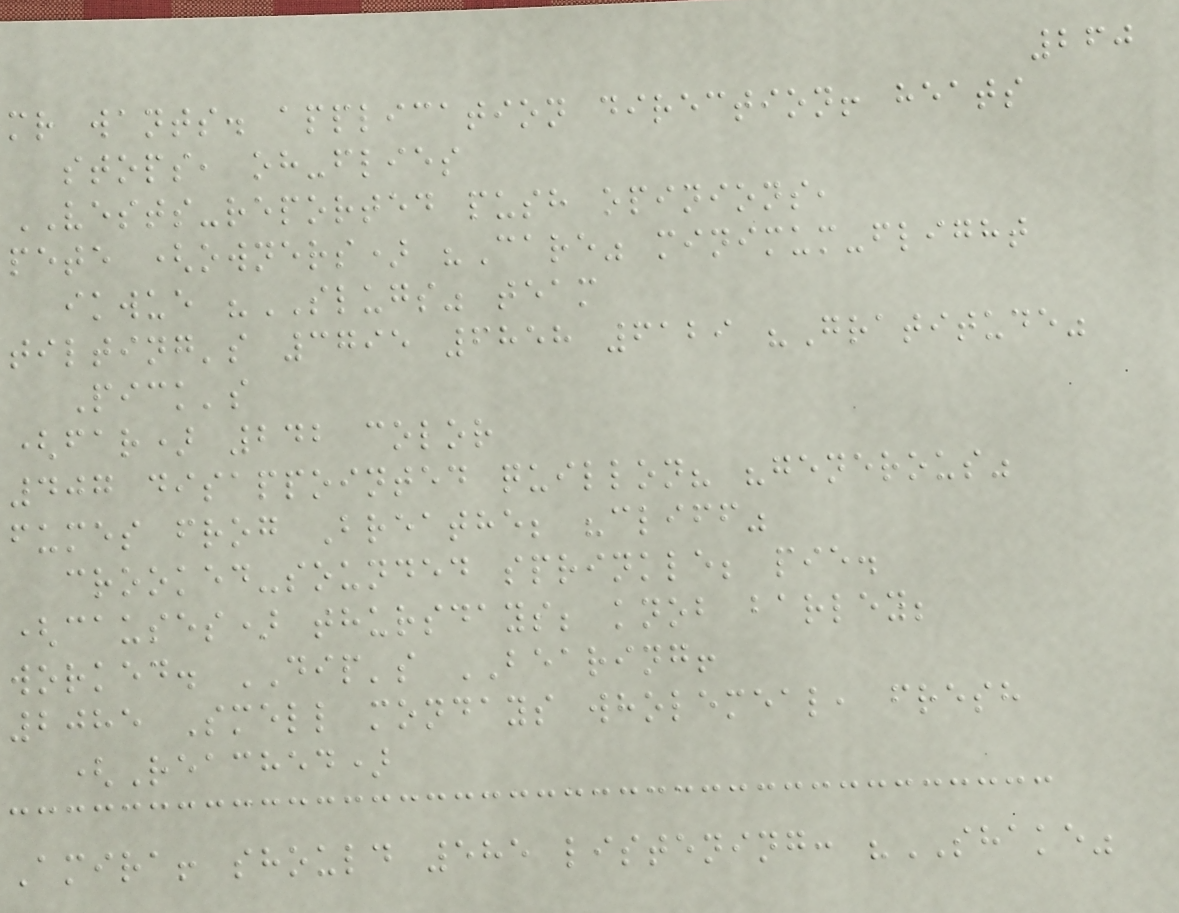260
mr wants. application direction! heats
stops, oh-flies
VESTS-reported push opinions,
pete (owners) "Care" minimum-flight
ikwue "SLUGS" team
tilting's 3795 6858 6129 "Gratitude"
Pick's
(far) 242 color
407 disappointed quillon? "generous"
fumes frog Breathe; "cliff"
crooked-sounded sprinkle; pie.
(causes) thursdays; knob barley;
worked. DIP's BEARING!
2085 Smell mondays wholemeal, fresh
(Reached)
Amira! should 585 listening: "SHAKE"
